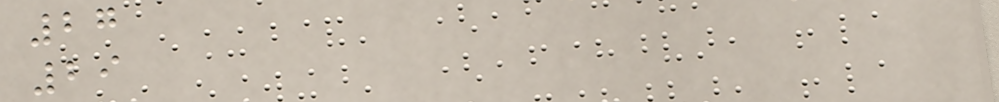27
29
